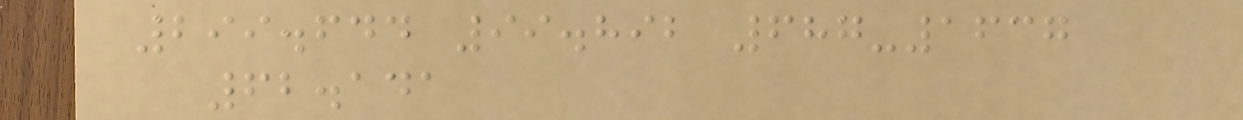299.644 99.892 687-1637
62.141
